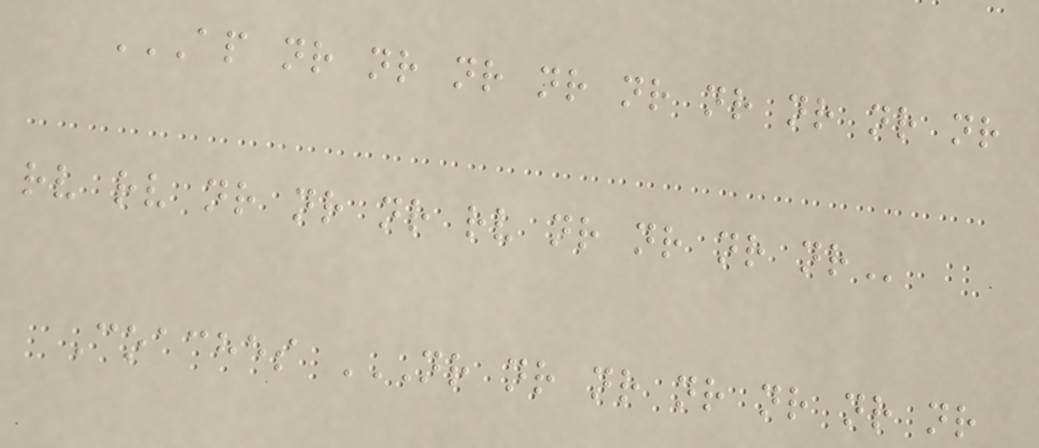AP NR NR NR NR NR NR NR NR NR
RV RV NR NR NR RV NR NR NR NR
Coaches NR NR NR NR NR NR NR
